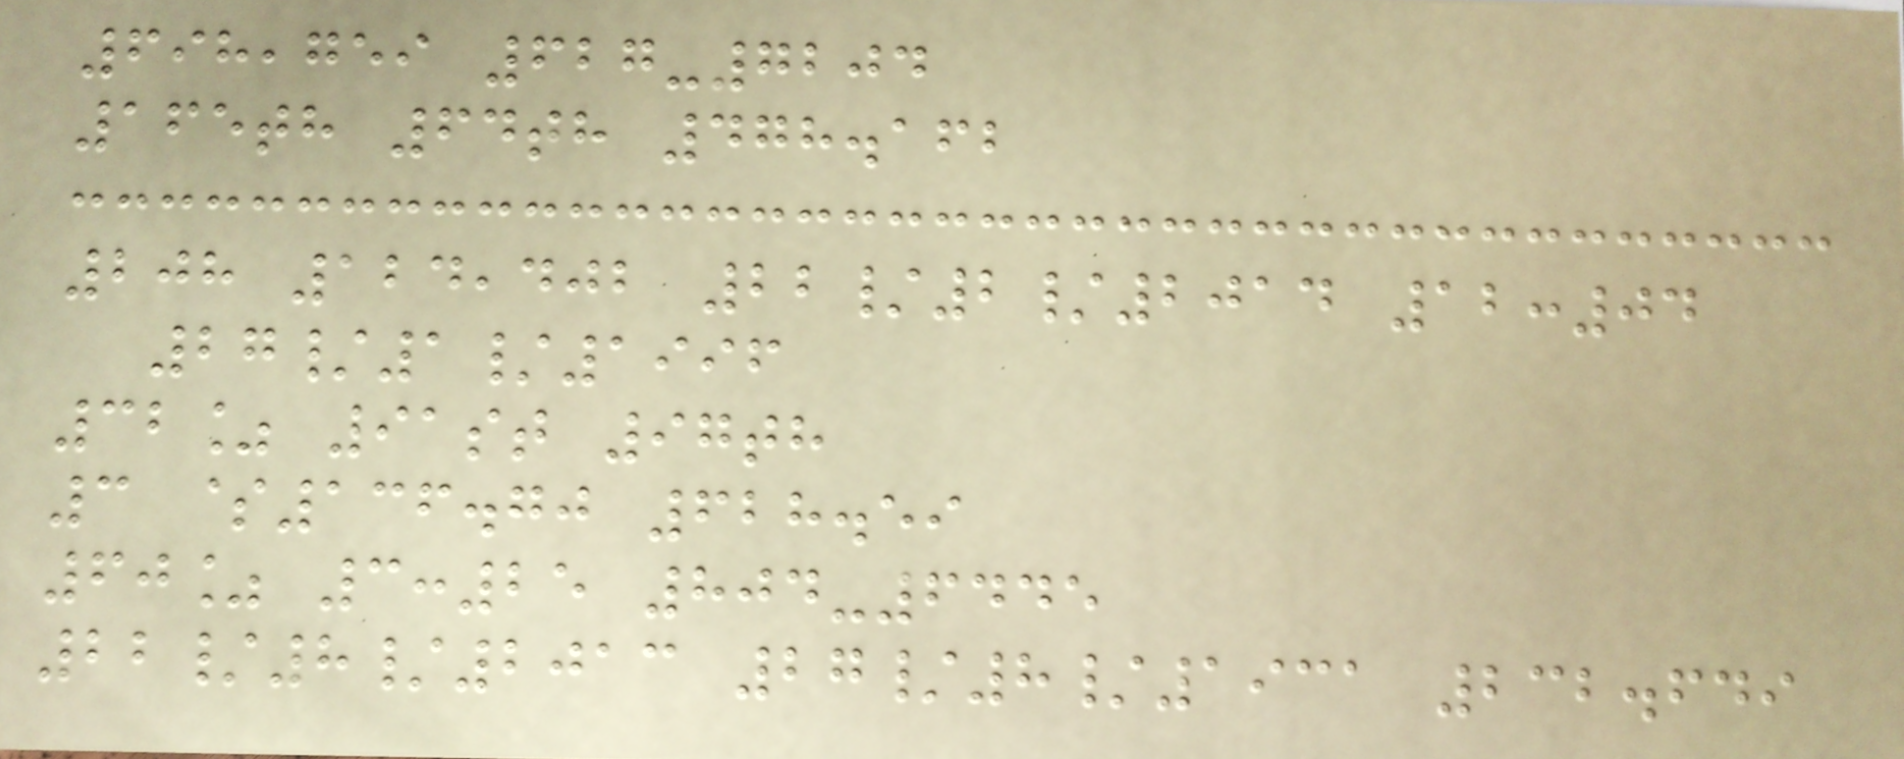698,759 627-7204
165th 64th 478.162
208 124,402 22/2/2014 12:04
27/1/1996
32% 91st 97th
3 $136.70 628.59
60% 3:25 804-6445
22/8/2013 27/8/1931 232.649
